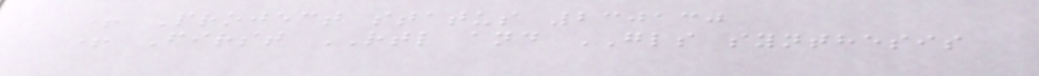+ Project status 230130
+ First RTL and GLS synthesis
